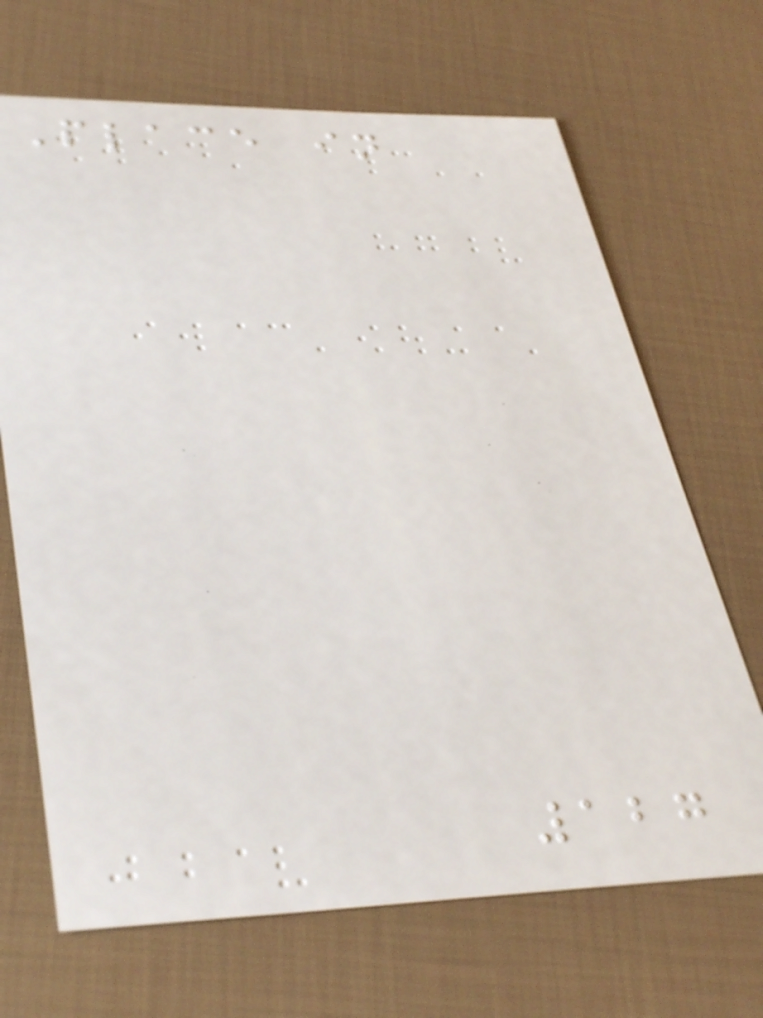Place in
127
